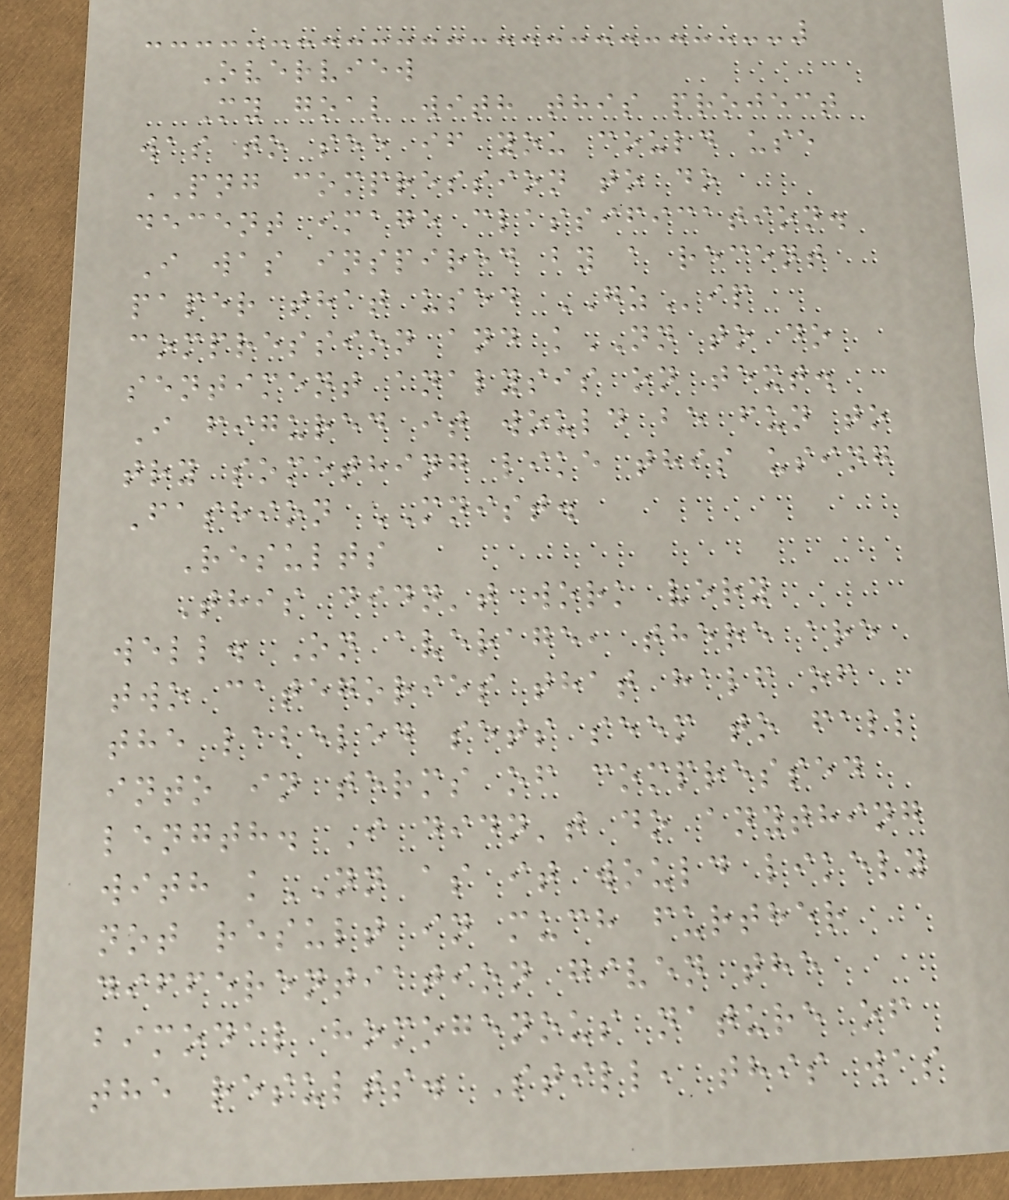Overview
My goal with this project
was to see if you could use
PNG compression to do
decent image classification.
I was inspired by a recent
paper that used GZip
compression and kNN to do
sentiment analysis on text.
I figured it would be fun to
try something like this using
Fashion MNIST.
Results
This didn't work very
well. On average, there are
two categories that half of
the labeled sets seem to fall
into in terms of compressed
length. I didn't do anything
with kNN as it would likely
not result in much further
differentiation given the
bimodal homogenous nature of
the results. Still, this was
